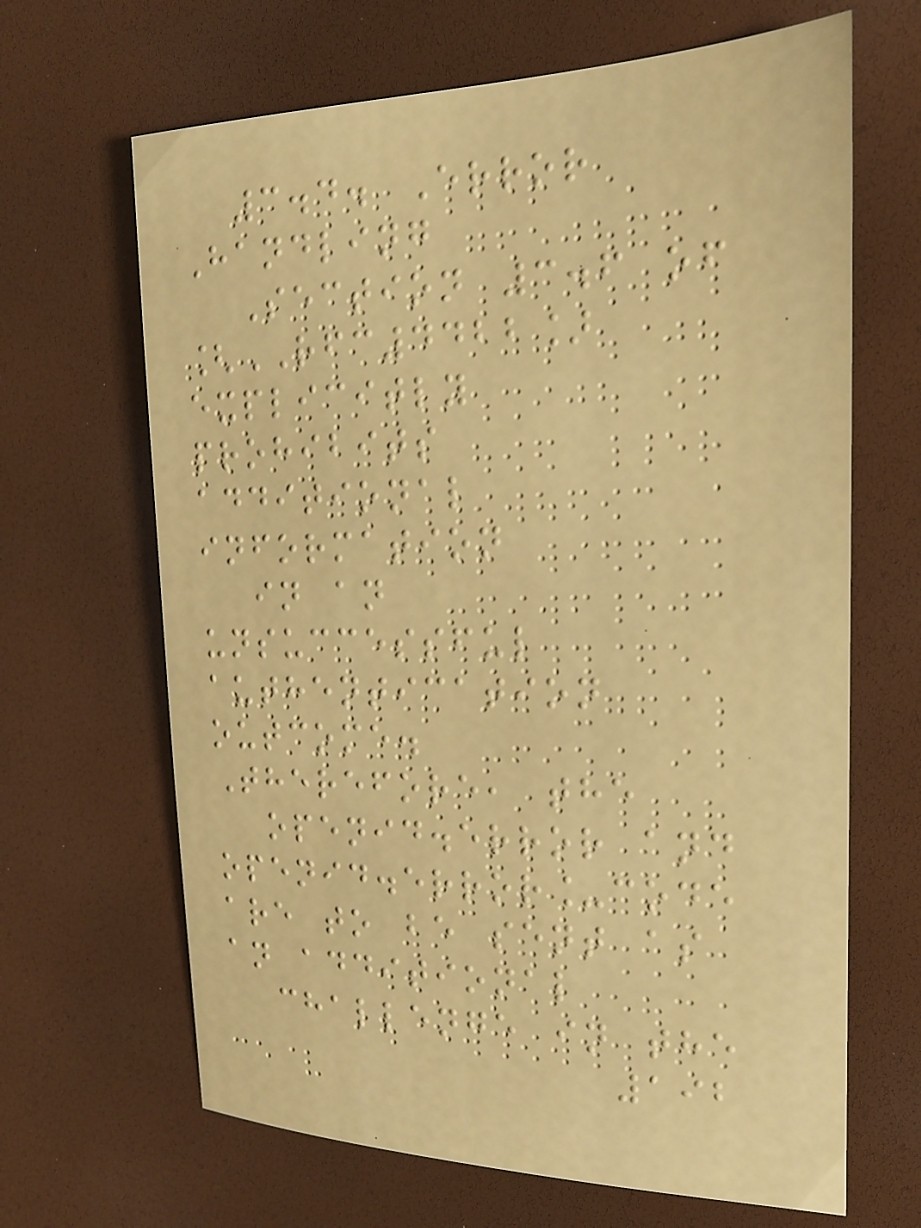3.4. Error
Handling
Section 3.6 of
[RFC4422]
explicitly
prohibits
additional
information
in an
unsuccessful
authentication
outcome.
Therefore, the
openid.error and
openid.error_code
are to be sent as
an additional
challenge in the
192
